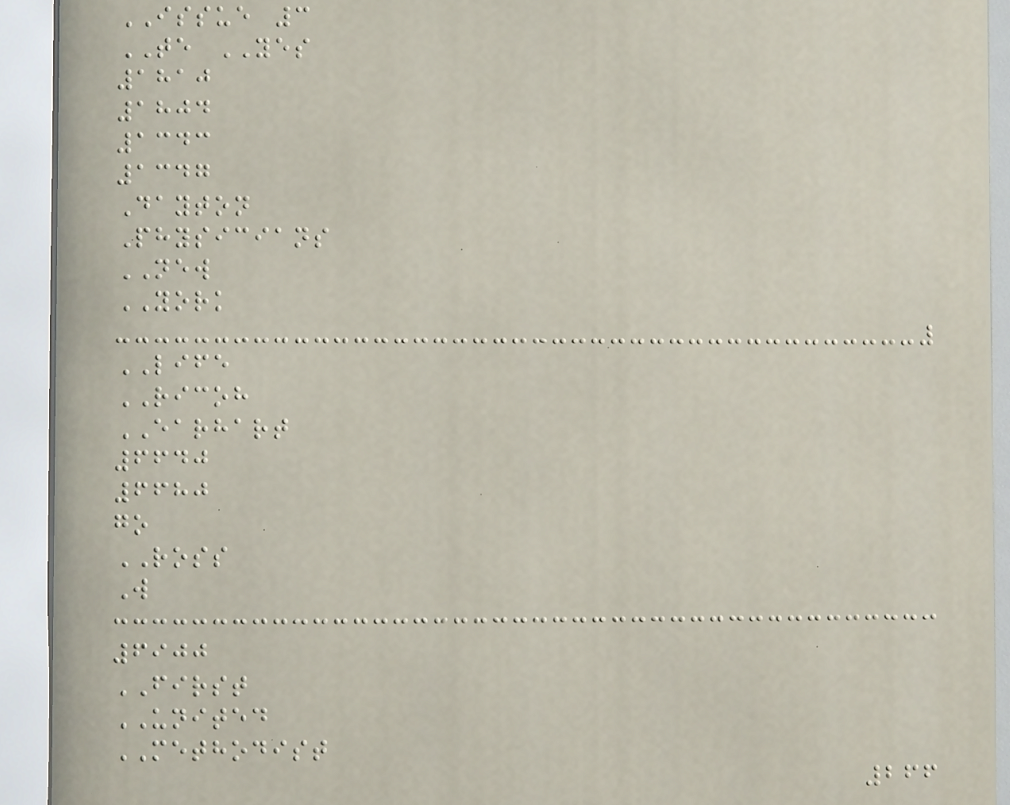ISSUE 3
TE YES
1810
1804
1343
1347
Dayton
Physicians
NEW
YORK
LIFE
RICOH
EARHART
6640
6680
go
ROSS
W
6900
FIRST
UNITED
METHODIST
266
